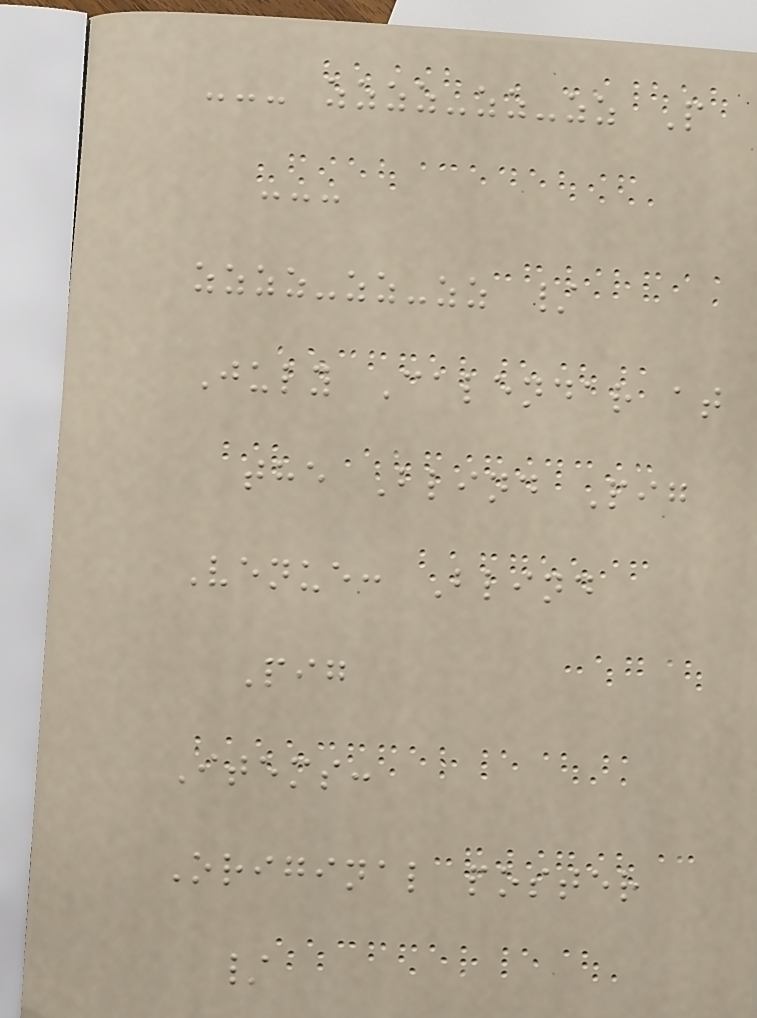--- zzzz-zz-zz P
---
zzzz-zz-zz /
July Calendar at
the Blind Pig
Venue: Blind
Pig
Items:
Original poster
/
